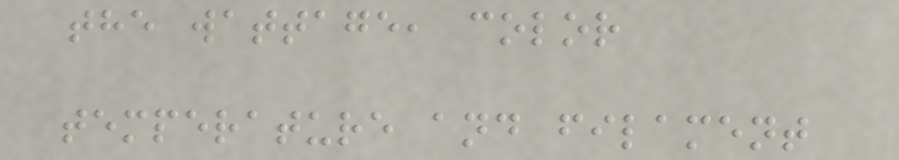the wattage, color
temperature and filament
